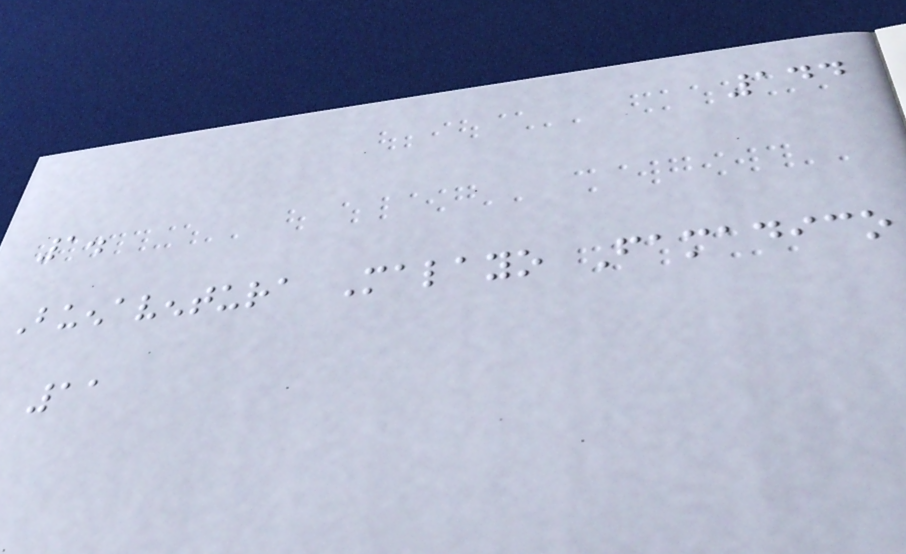144
1.
Buenaventura Malayo Famadico
11
